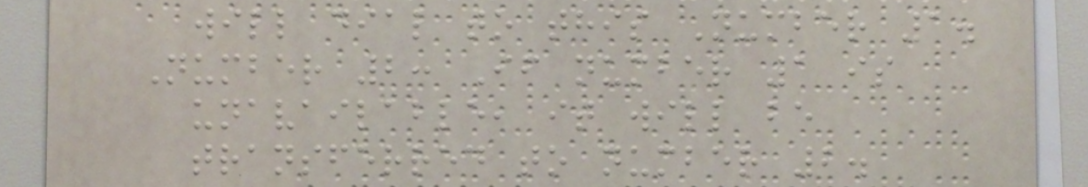will dial to this Number 1.
Number 2: If number 1 is
unavailable, it will be
transferred to number 2.
